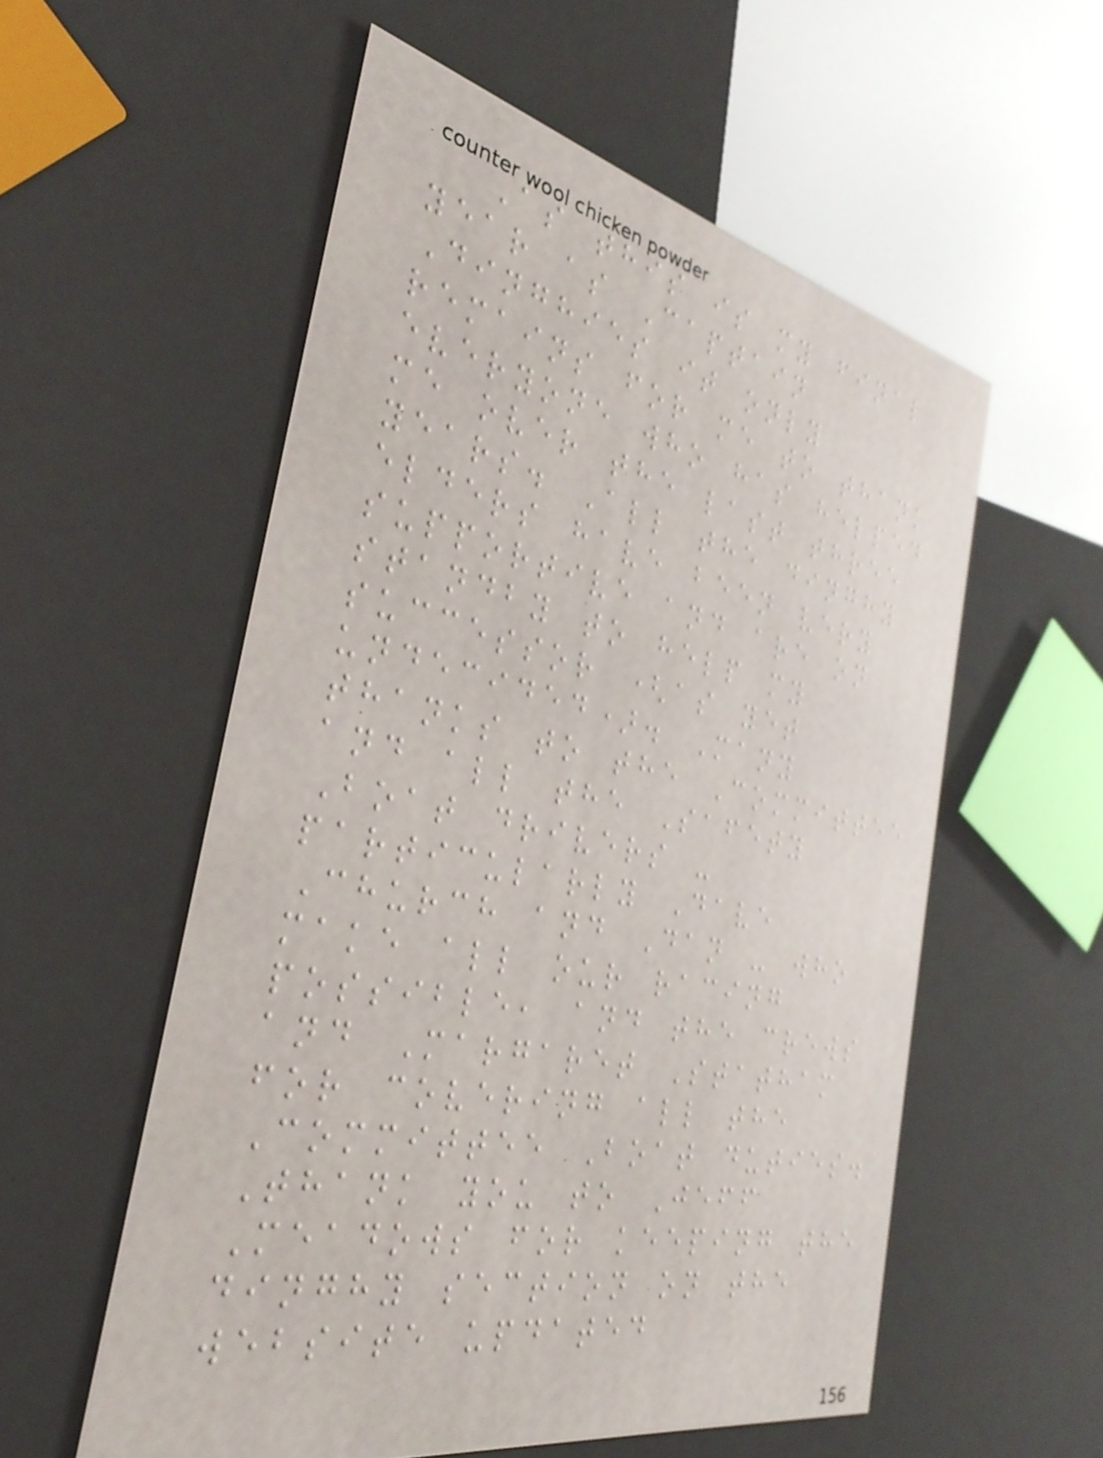As this is my final
year as Captain
Dinghies it only
remains for me to thank
everyone who has helped
me over the last three
years. All the dinghy
elders have been very
supportive and are on
standby to help my
successor (as yet
undecided). Many
thanks to the Committee
and all the Safety
Boat drivers -
particularly Dave
Church and Dan - who
make all our racing
possible, and the crews
and Margaret Statham
for covering all the
Committee Boat duties.
Thank you to Jeff
Meadows for keeping the
dinghy section on the
website updated
